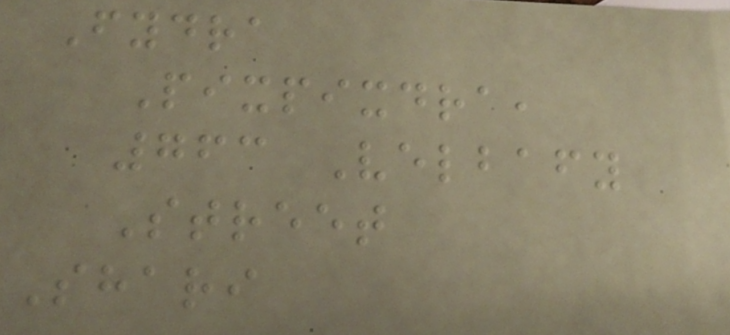Fydra
Pixpixdra,
763 Velbafy
Street
Shari
